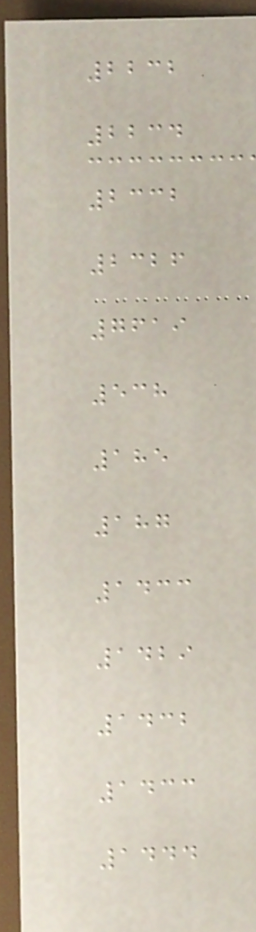2232
2234
2332
2326
7619
538
185
187
1433
1429
1432
1433
1444
